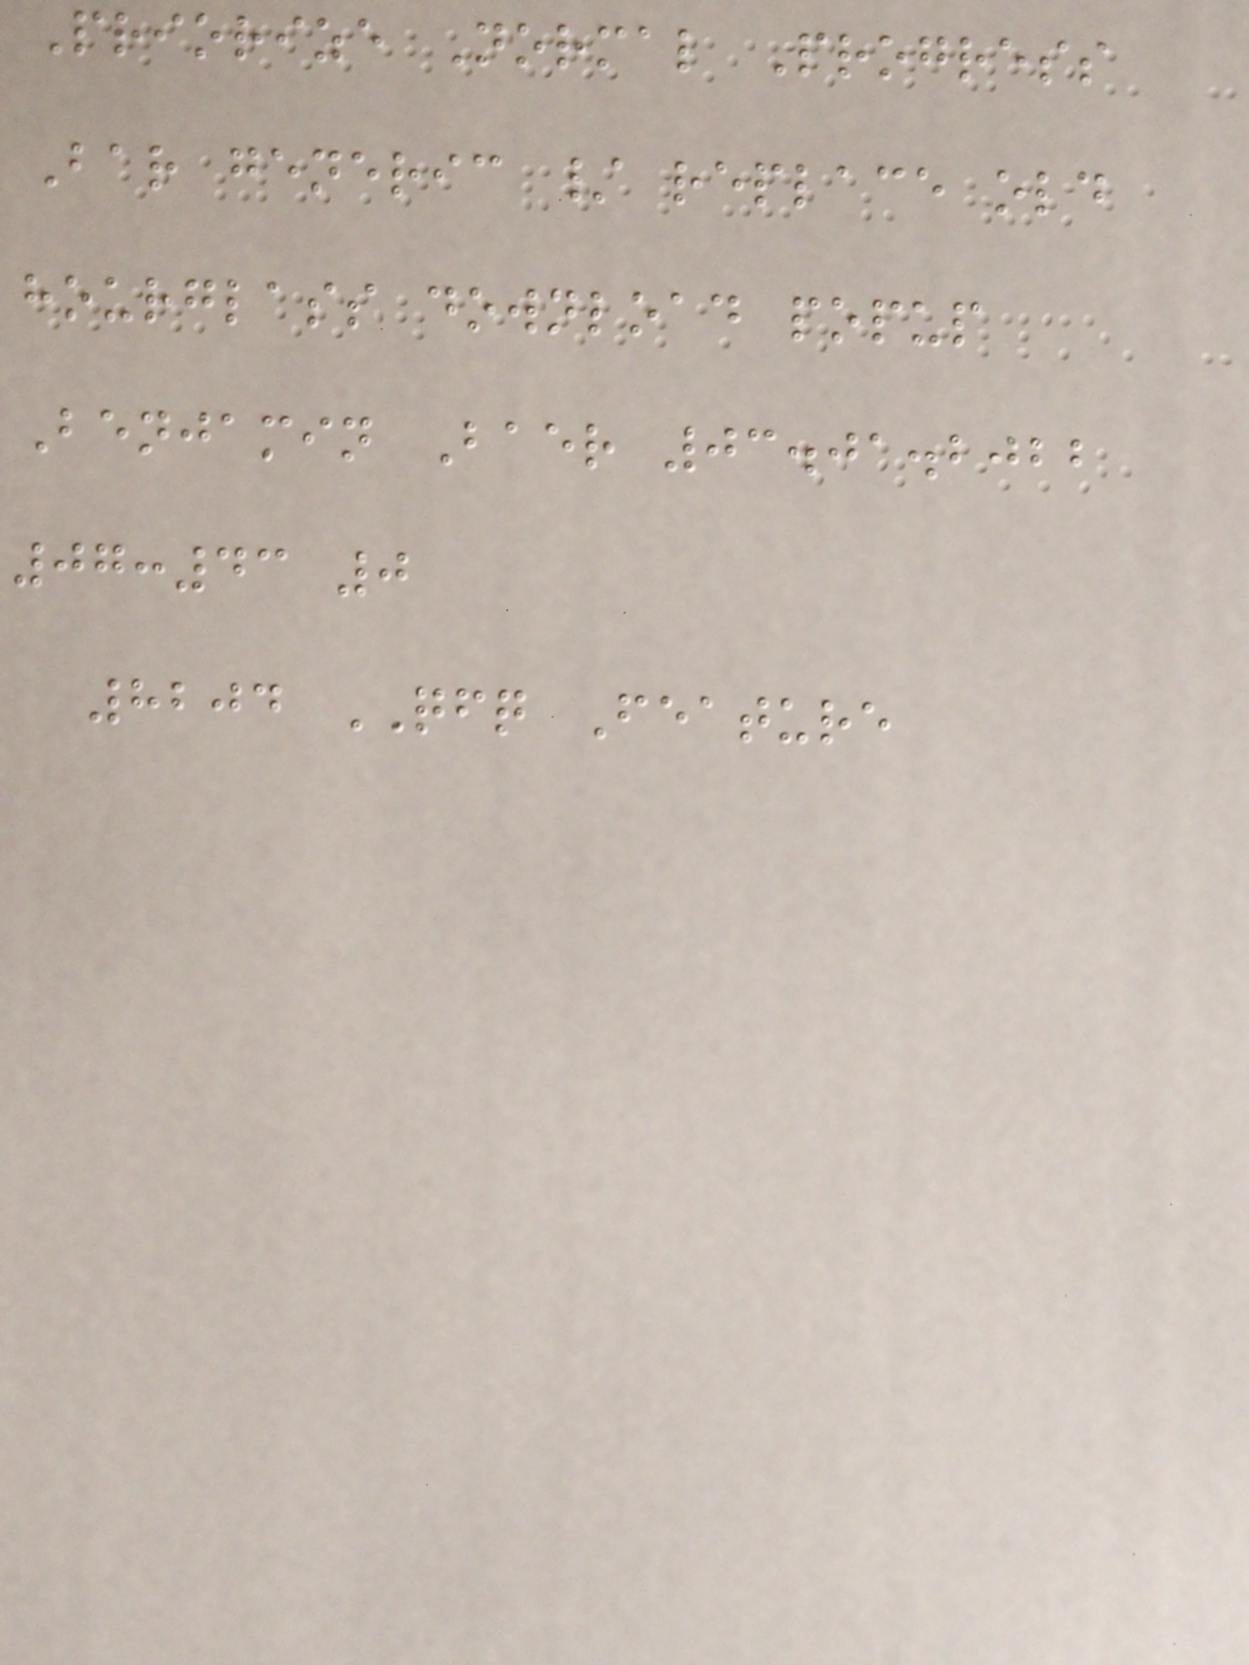Priorize Normal Progress
Bar generic / replace old
hourglass download popup
Benjamin Baer 03.01.2022
07:43 0
8204 QFQ Feature
